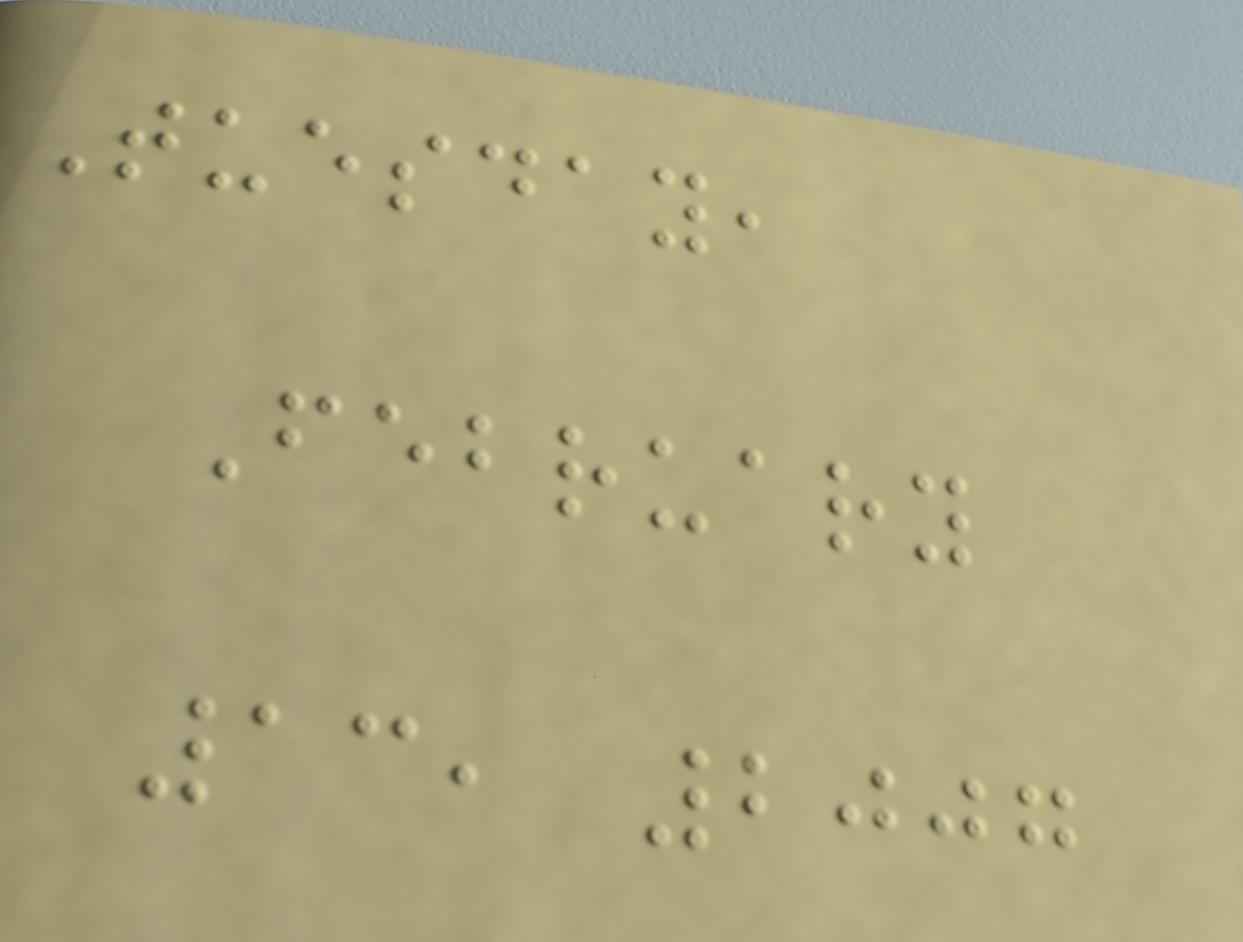Tuesday,
February
13, 2007
